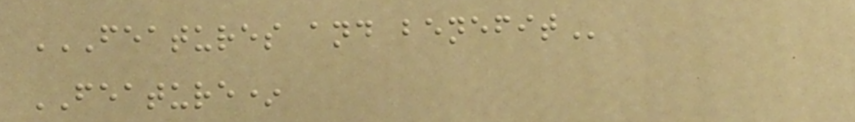FEATURES AND BENEFIT
FEATURE*
